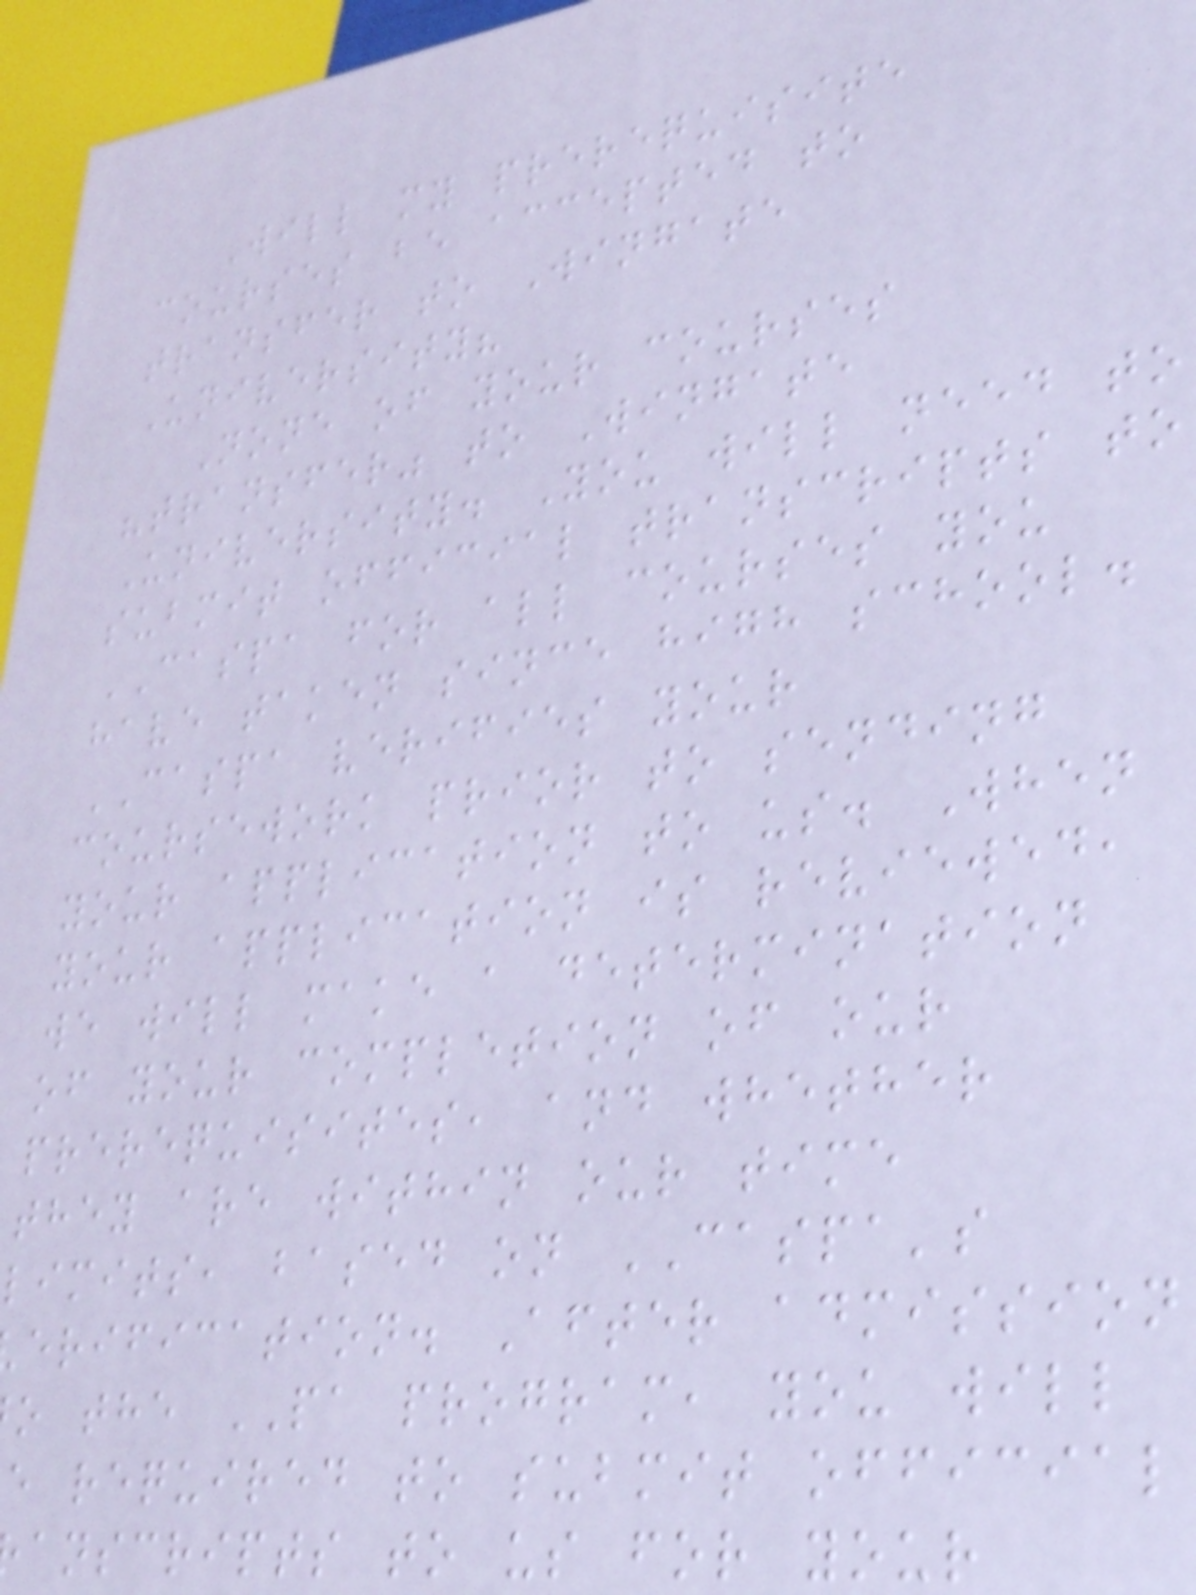Will my prerequisite
courses be accepted to
transfer to Wingate
University?
None of your courses
"transfer" to Wingate
University. You will need to
submit official transcripts to
CASPA for all courses you
have taken since high school.
CASPA verifies your
coursework prior to sending
your application to us. When
your application is reviewed,
we will make a determination
of your completion of our
prerequisites, and whether
they are within our time
limits, based on CASPA's
erification. After admission
o the PA program, you will
e required to submit official
anscripts to us for your
